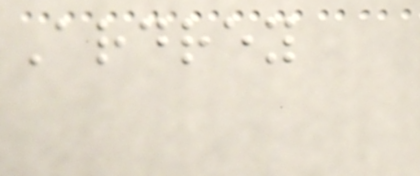Ardrey
